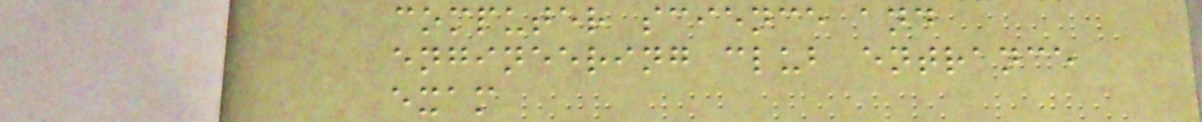computer science and
engineering club entrance
exam
